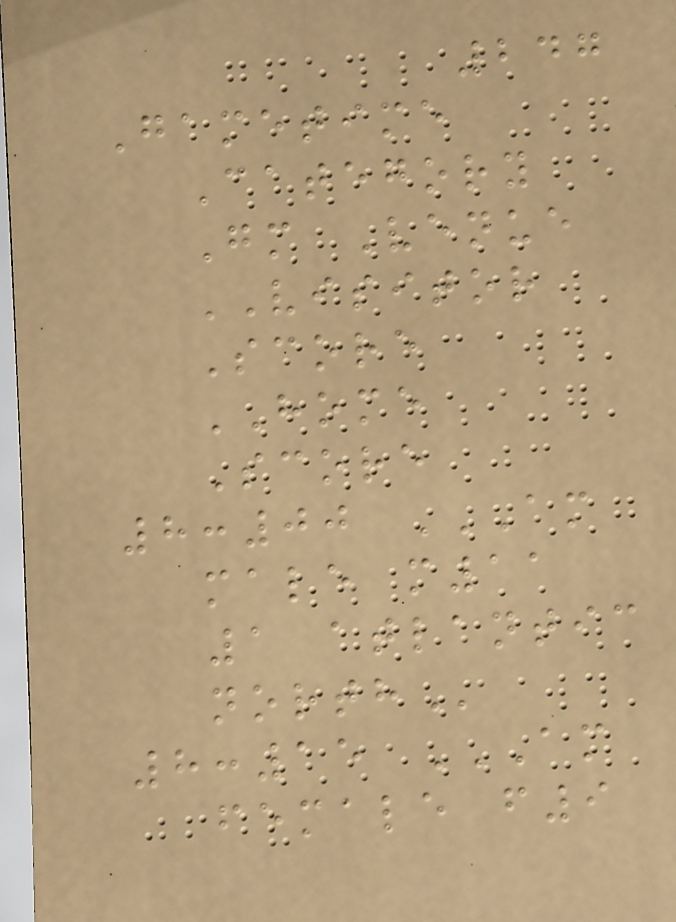247
Gametime
Category
Gm Venue
VISITOR
Score
HOME
Score
8:00 AM
MALE M11
1 ATLANTIC
NORTH
8:15 AM
FEMALE F9
